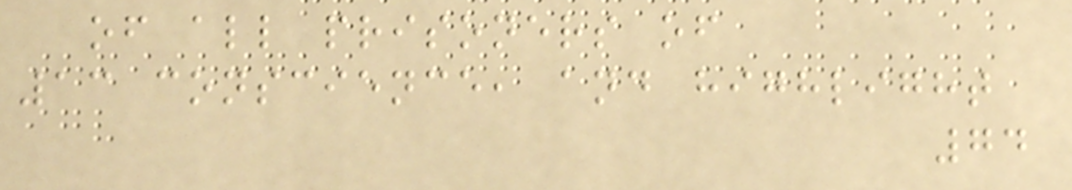of all prisoners of
13 conscience, and highlight
74
